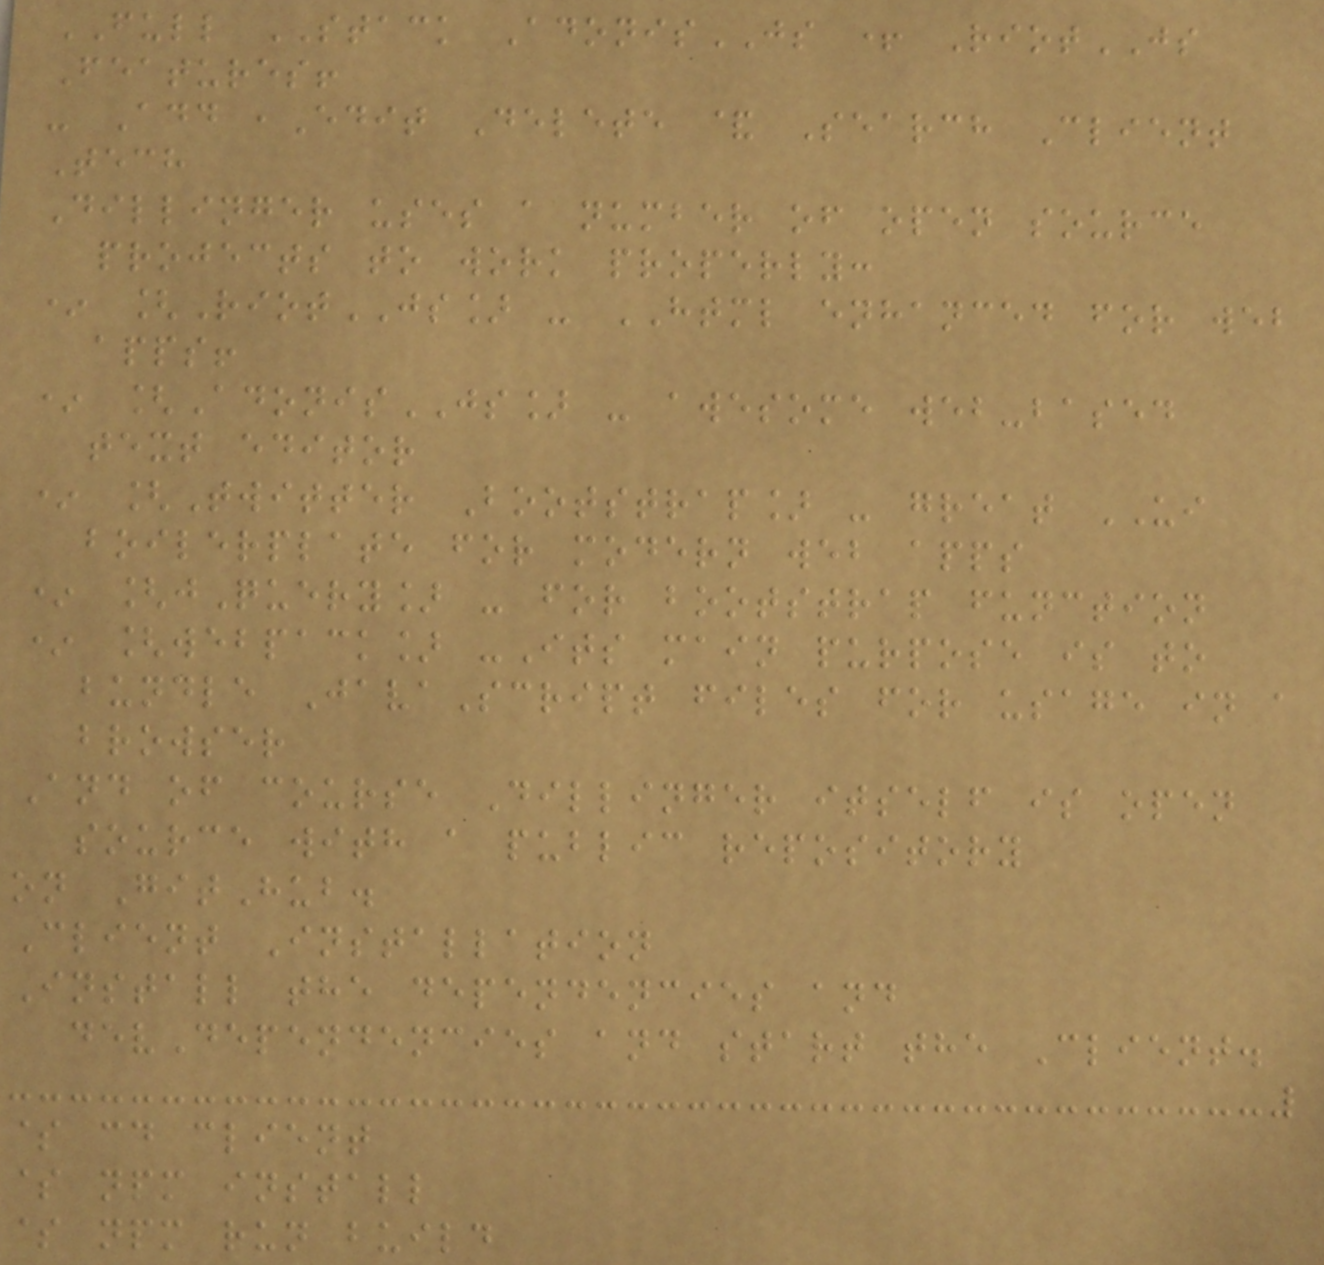FULL STACK AdonisJS + RiotJS
Features!
- Add ,Edit Delete & Search Client
Tech
Dillinger uses a number of open source
projects to work properly:
* [RiotJS] - HTML enhanced for web
apps!
* [AdonisJS] - awesome web-based
text editor
* [Twitter Bootstrap] - great UI
boilerplate for modern web apps
* [jQuery] - for bootstrap function
* [webpack] -Its main purpose is to
bundle JavaScript files for usage in a
browser
And of course Dillinger itself is open
source with a public repository
on GitHub.
Client Installation
Install the dependencies and
devDependencies and start the Client.
$ cd client
$ npm install
$ npm run build
